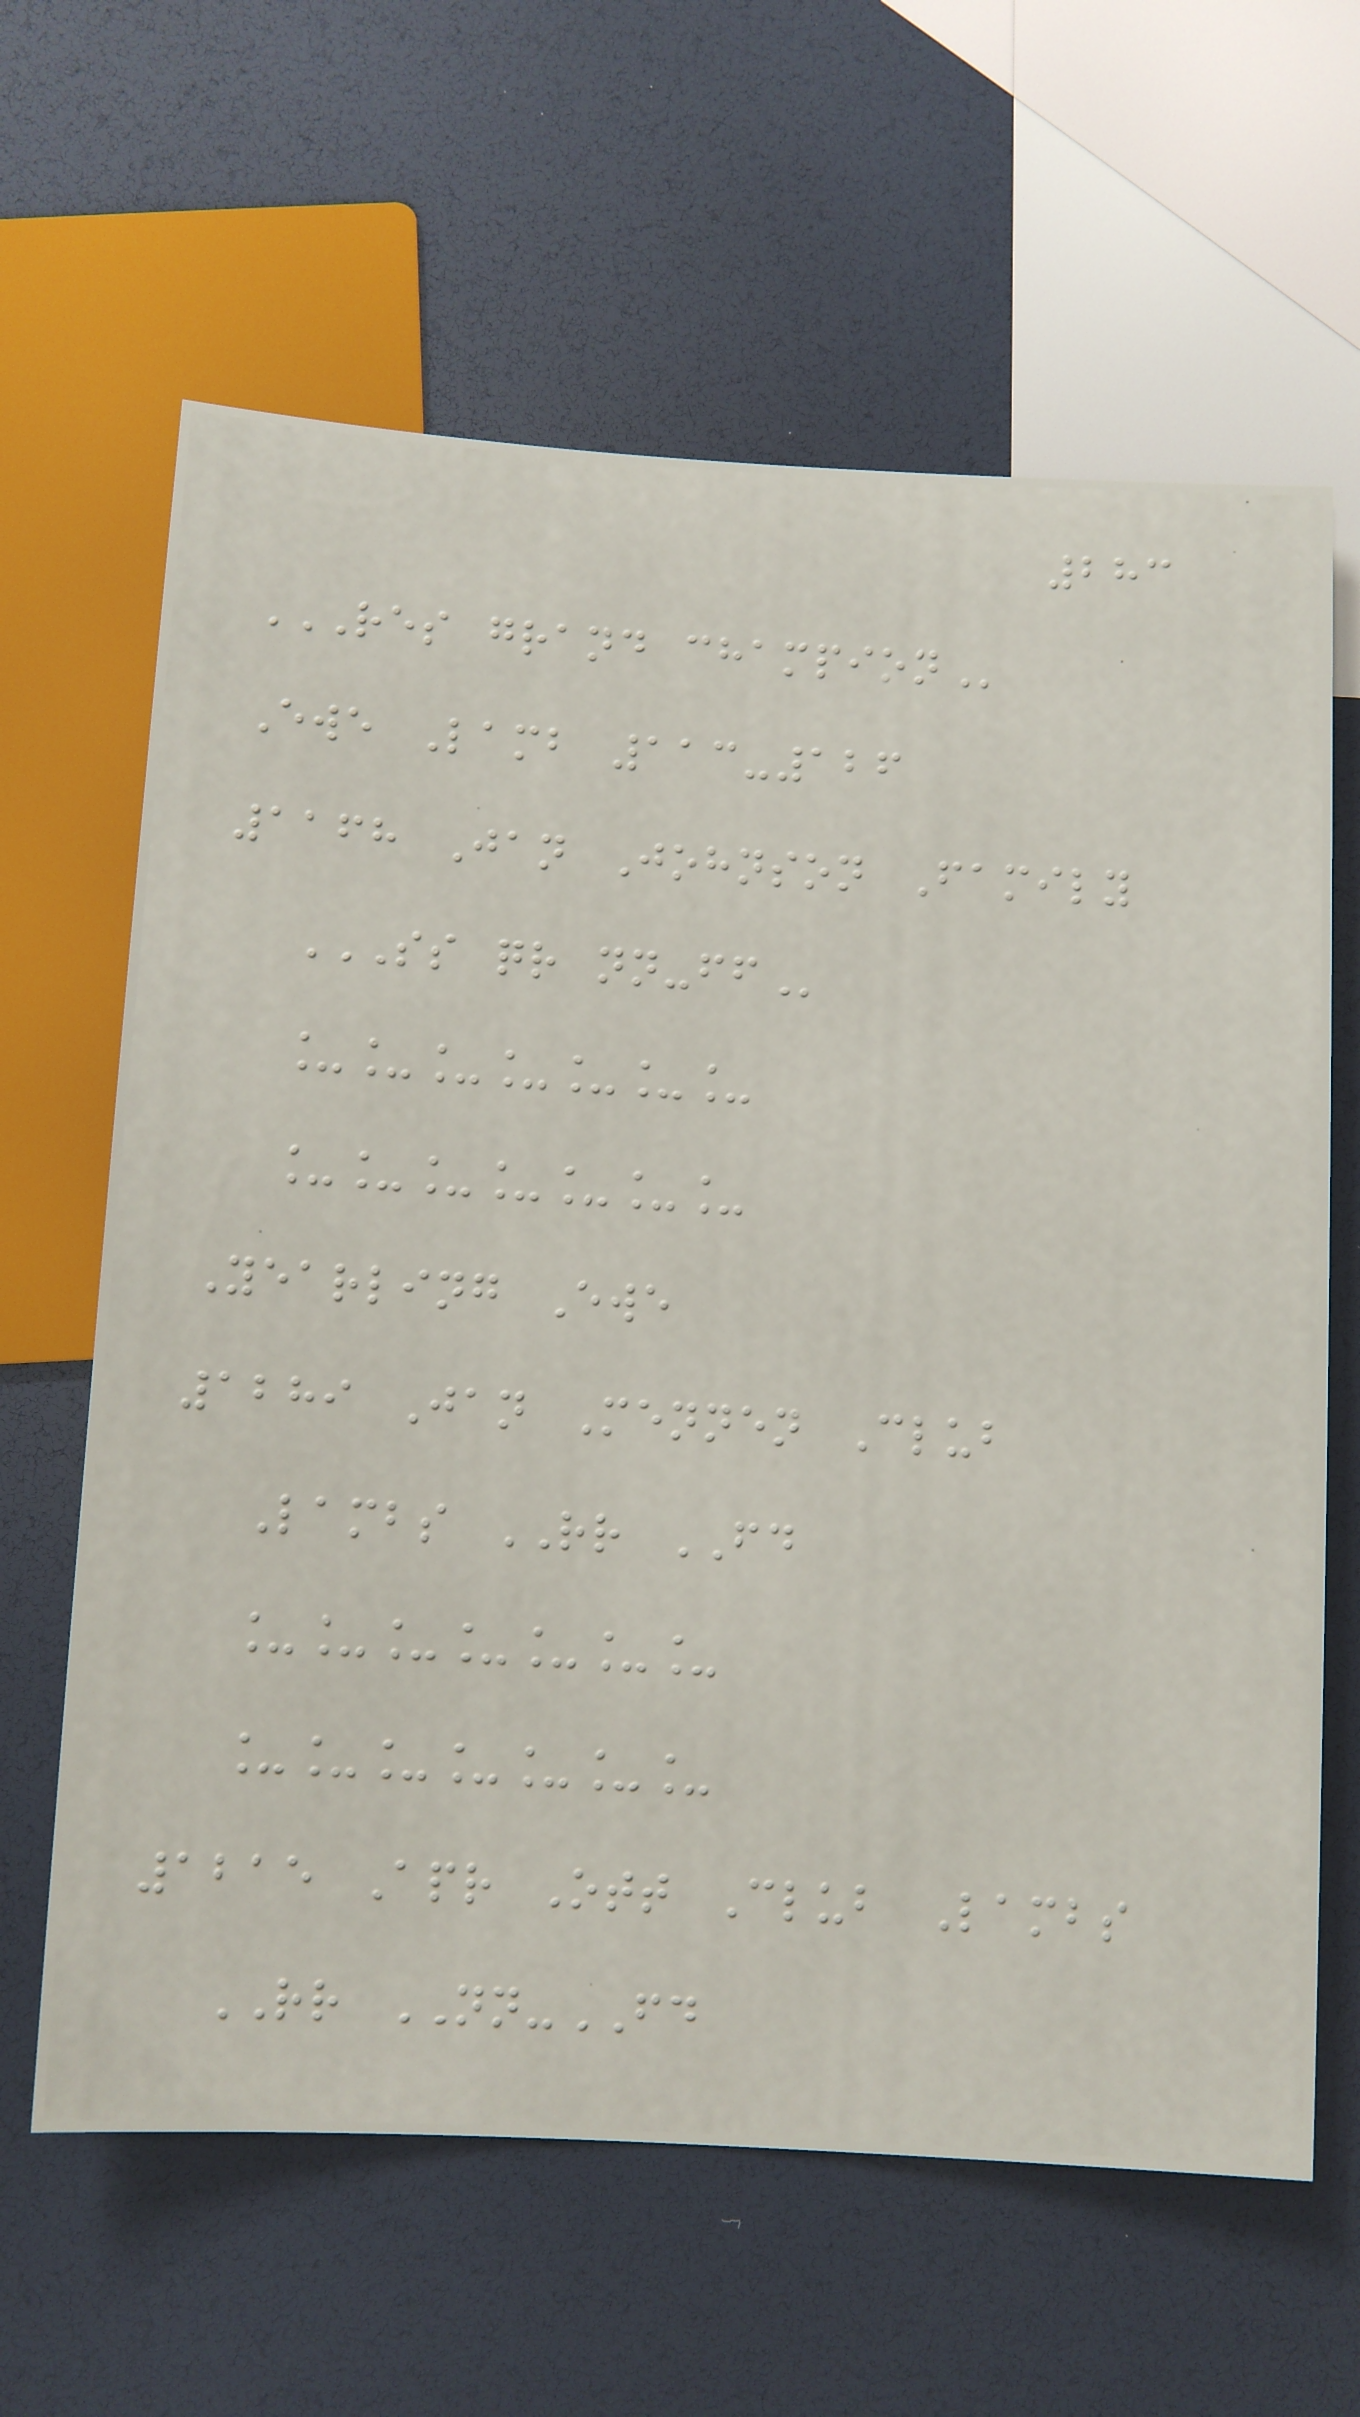283
RES GRAND CHAMPION
Ewe Lamb 113-126
1168 Jan Johnson Family
SS QR NN-FF
_______
_______
Yearling Ewe
1289 Jan Mennen Club
Lambs RR FD
_______
_______
1215 Apr Ott Club Lambs
RR NN-FD
